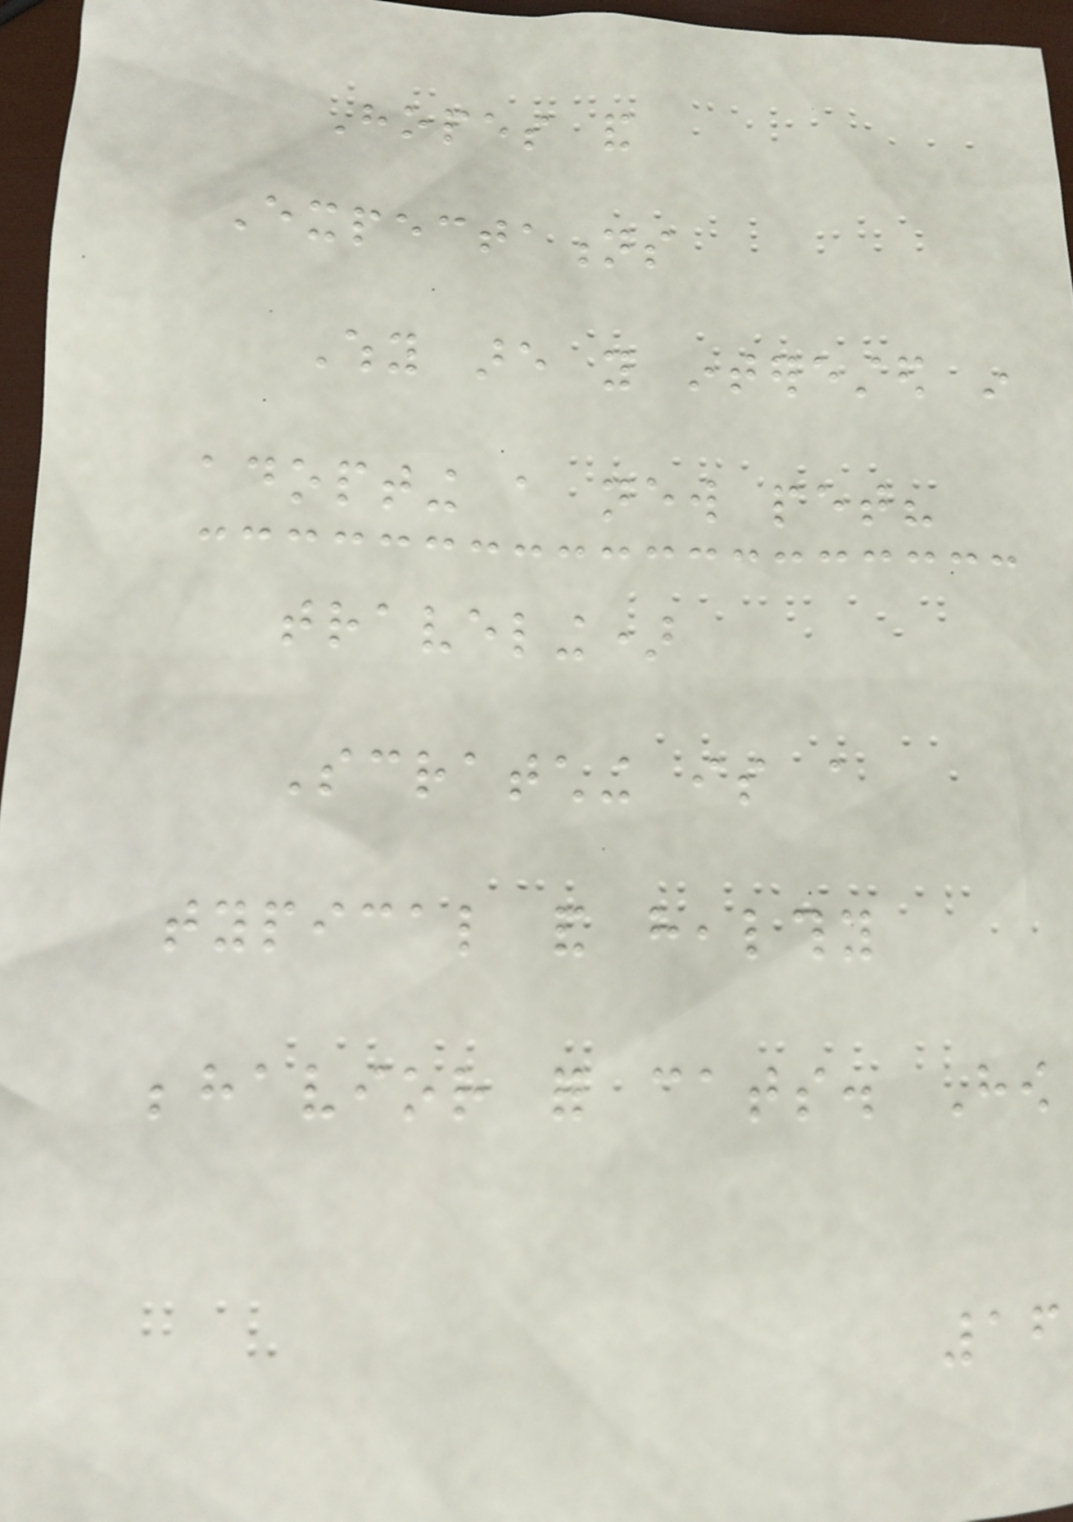Hopes and
Expectations
Why are you interested in
adopting a new pet?
traveling)
Scratching is a
typical and healthy
behavior for cats. How
16
